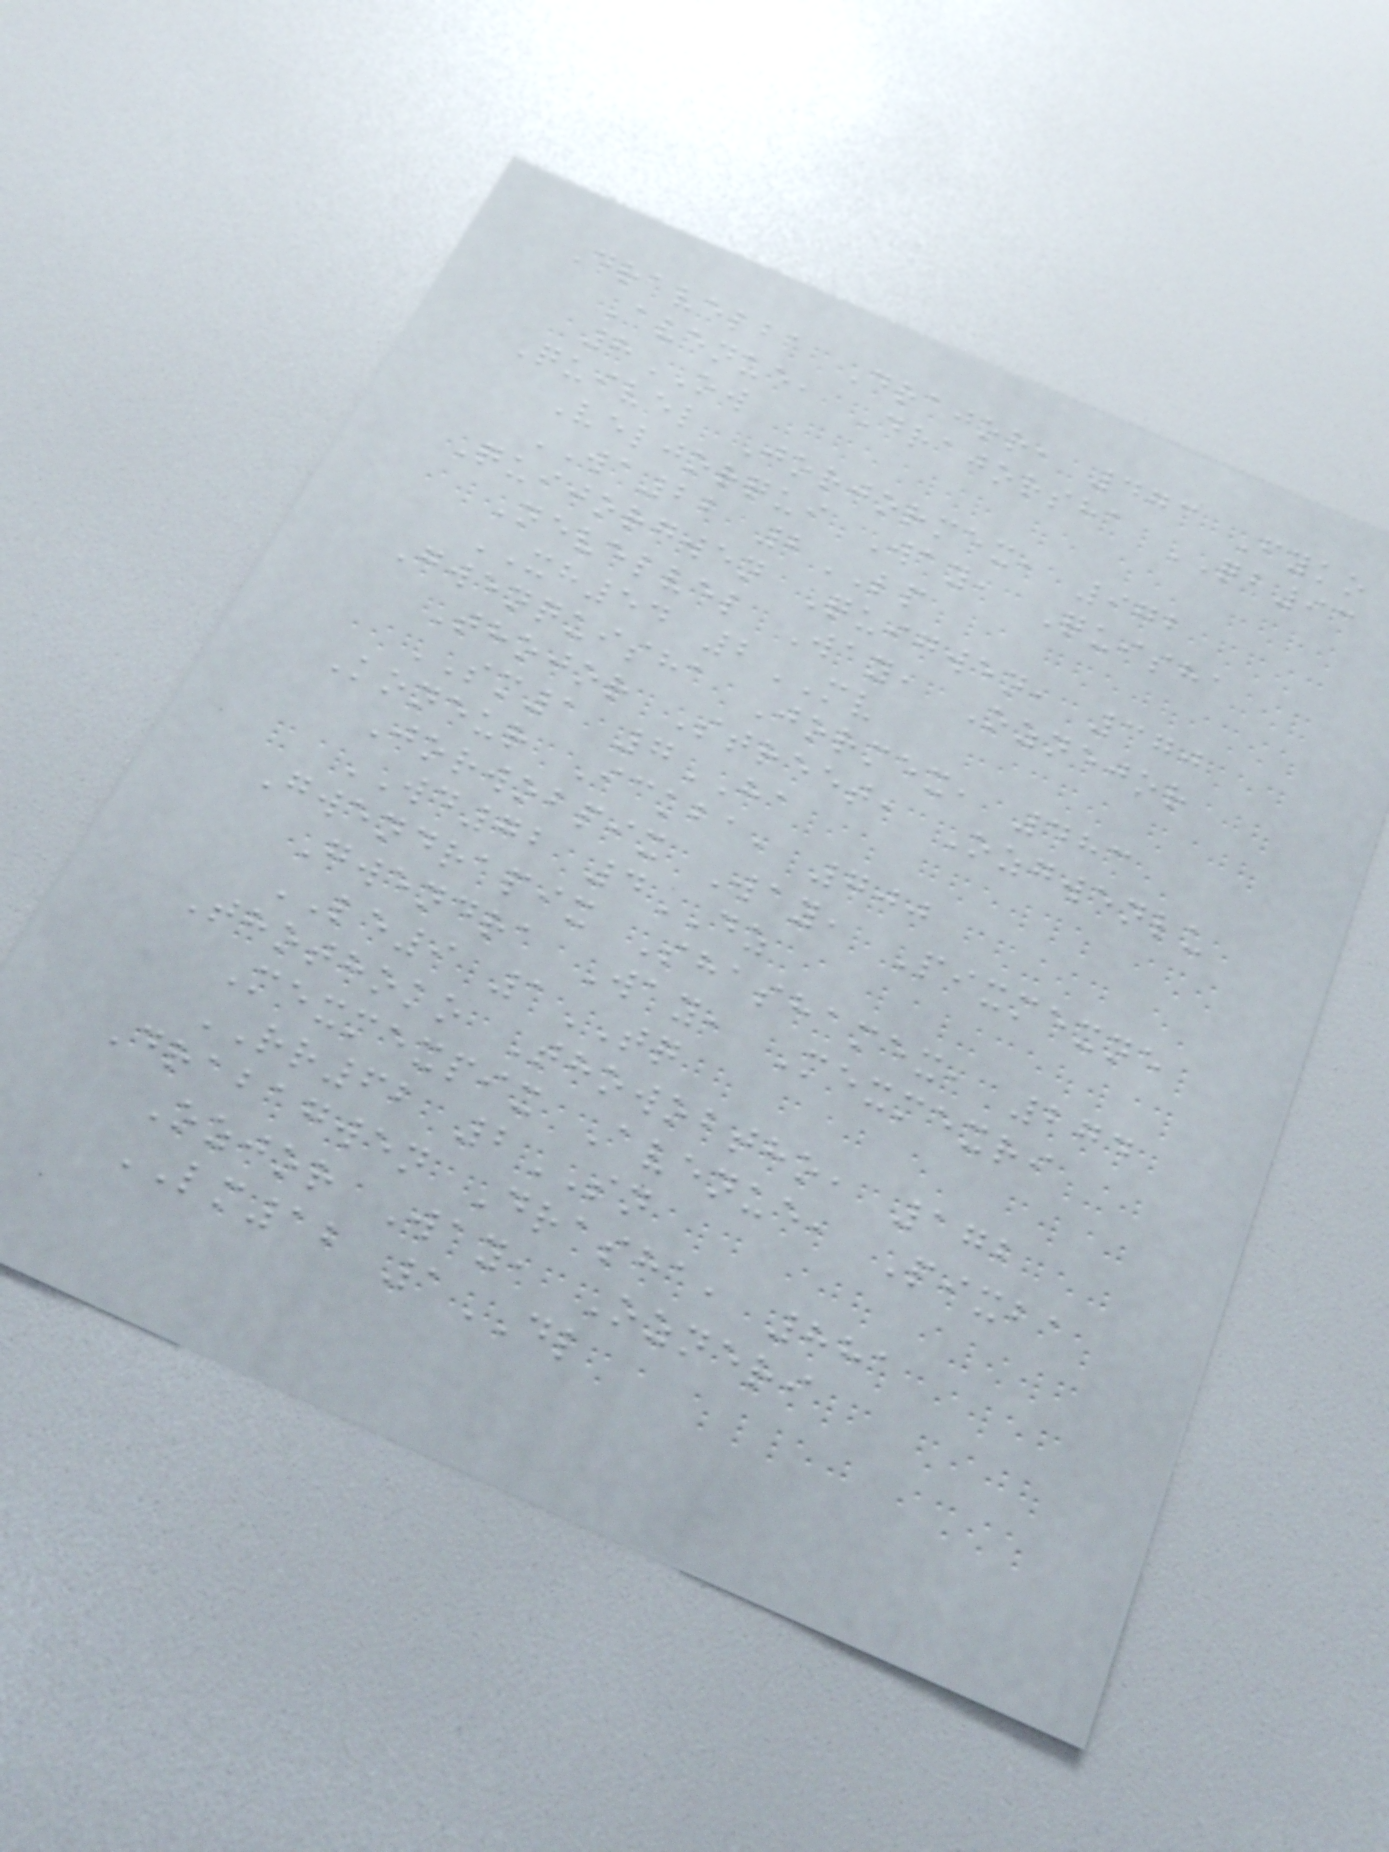Dravelba Drajor, 473 Fyko
Avenue, Drajorsha QB93
8OW
Quivel Jorjormex, 972
Veljorqui Way, Quisha
WA22 2LP
Quijorgwen Quigwen, 370
Nevelvel Way, Oznejor
XH54 2MV
Gwenquisha Jormex, 483
Thojor Street, Ozgwenlu
SM1 7HA
Koneur Ickba, 700
Jorwobpix Way, Pixmexne
WD72 4DZ
Gwendrapix Shashamex, 274
Gwendra Way, Mexmexri
LE9 1TQ
Thothoko Thowobtho, 172
Mexmexpix Avenue, Pixba
RR62 2SN
Drabagwen Drasha, 881
Ozjor Way, Ozneri
LM12 1DL
